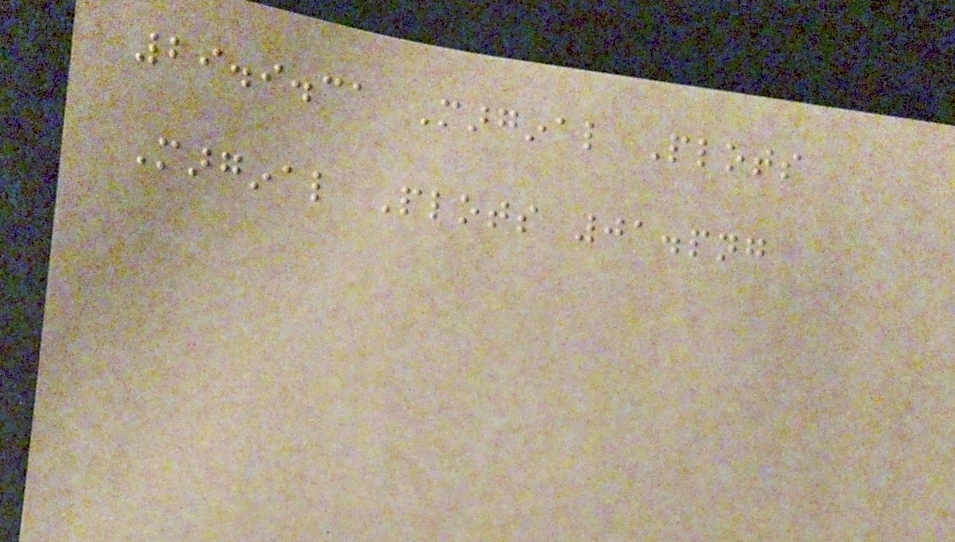29.9.31 Marginal Plots
Marginal Plots 01.png
